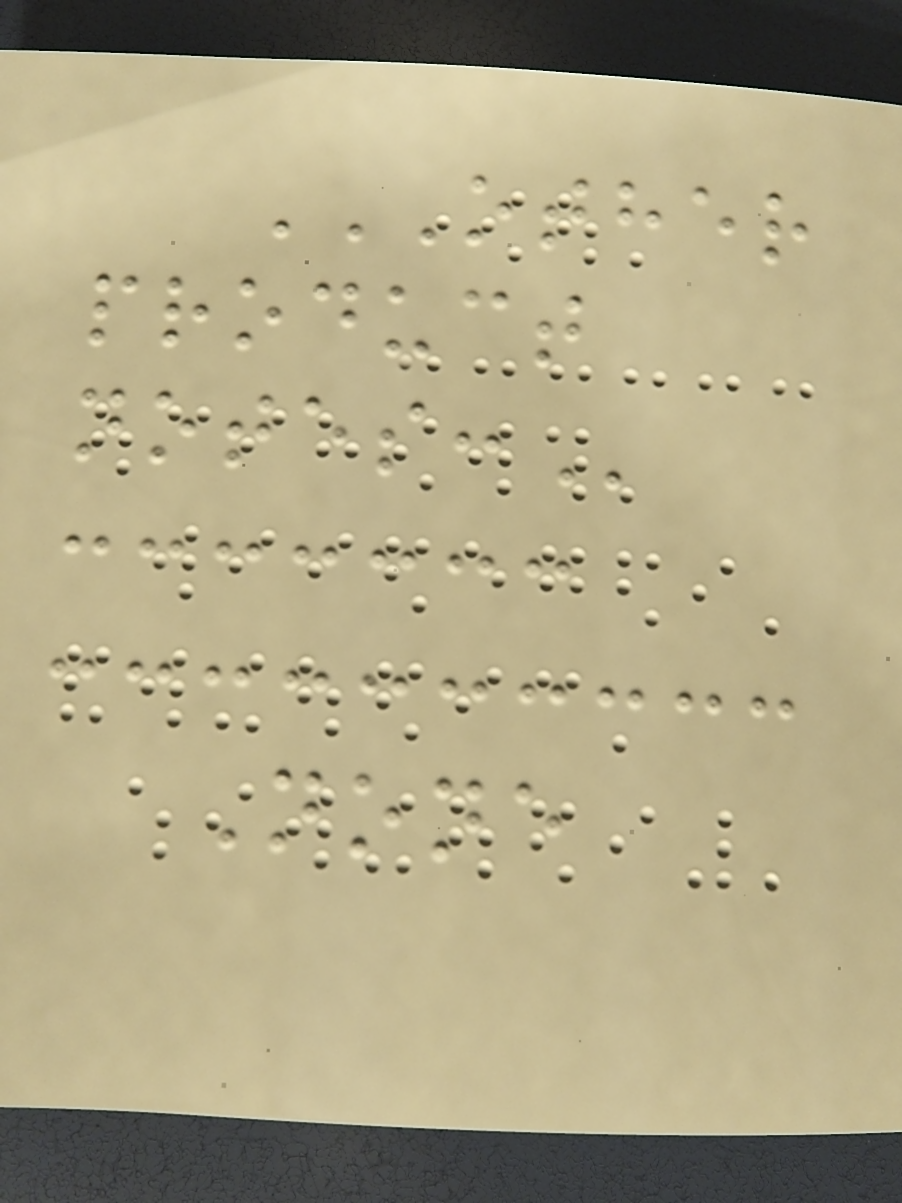OTHER
PRODUCT
NOTES:
None
